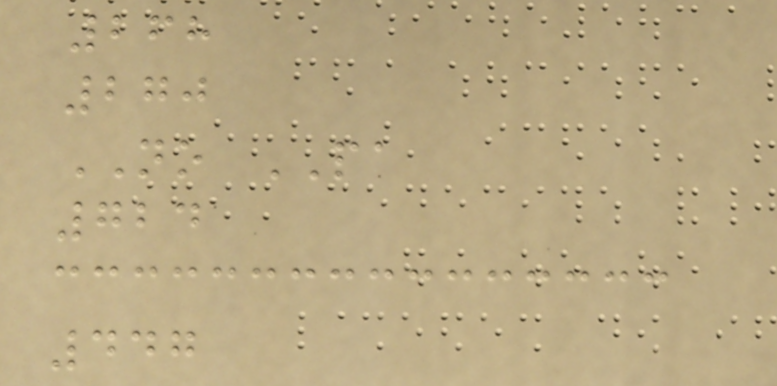268
270
NO PA
724
447
